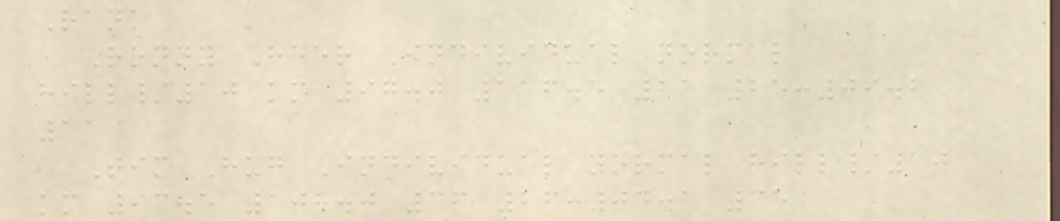Rank
Ronny Heer Individual normal
hill/10 km 97.0 116.5 21 25:09.2
11
Tim Hug Individual normal hill/10
km 93.5 108.0 36 26:04.1 35
